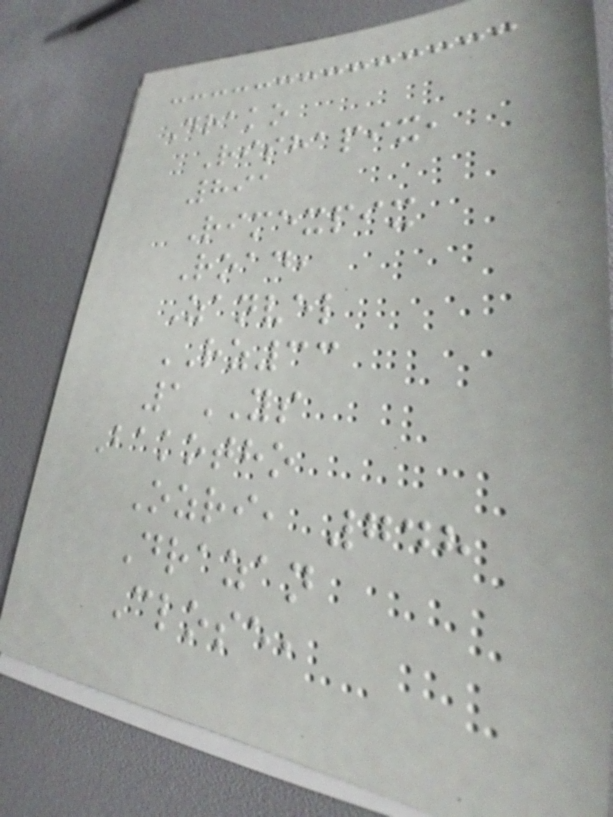Drako
Rishapix,
891
Rimexpix
Road,
Zanvel
RZ33
1YS
Bakotho
Ozri, 748
Drazan
Close,
